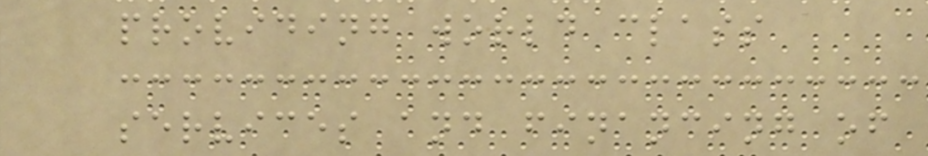providing world class
services and financing of
